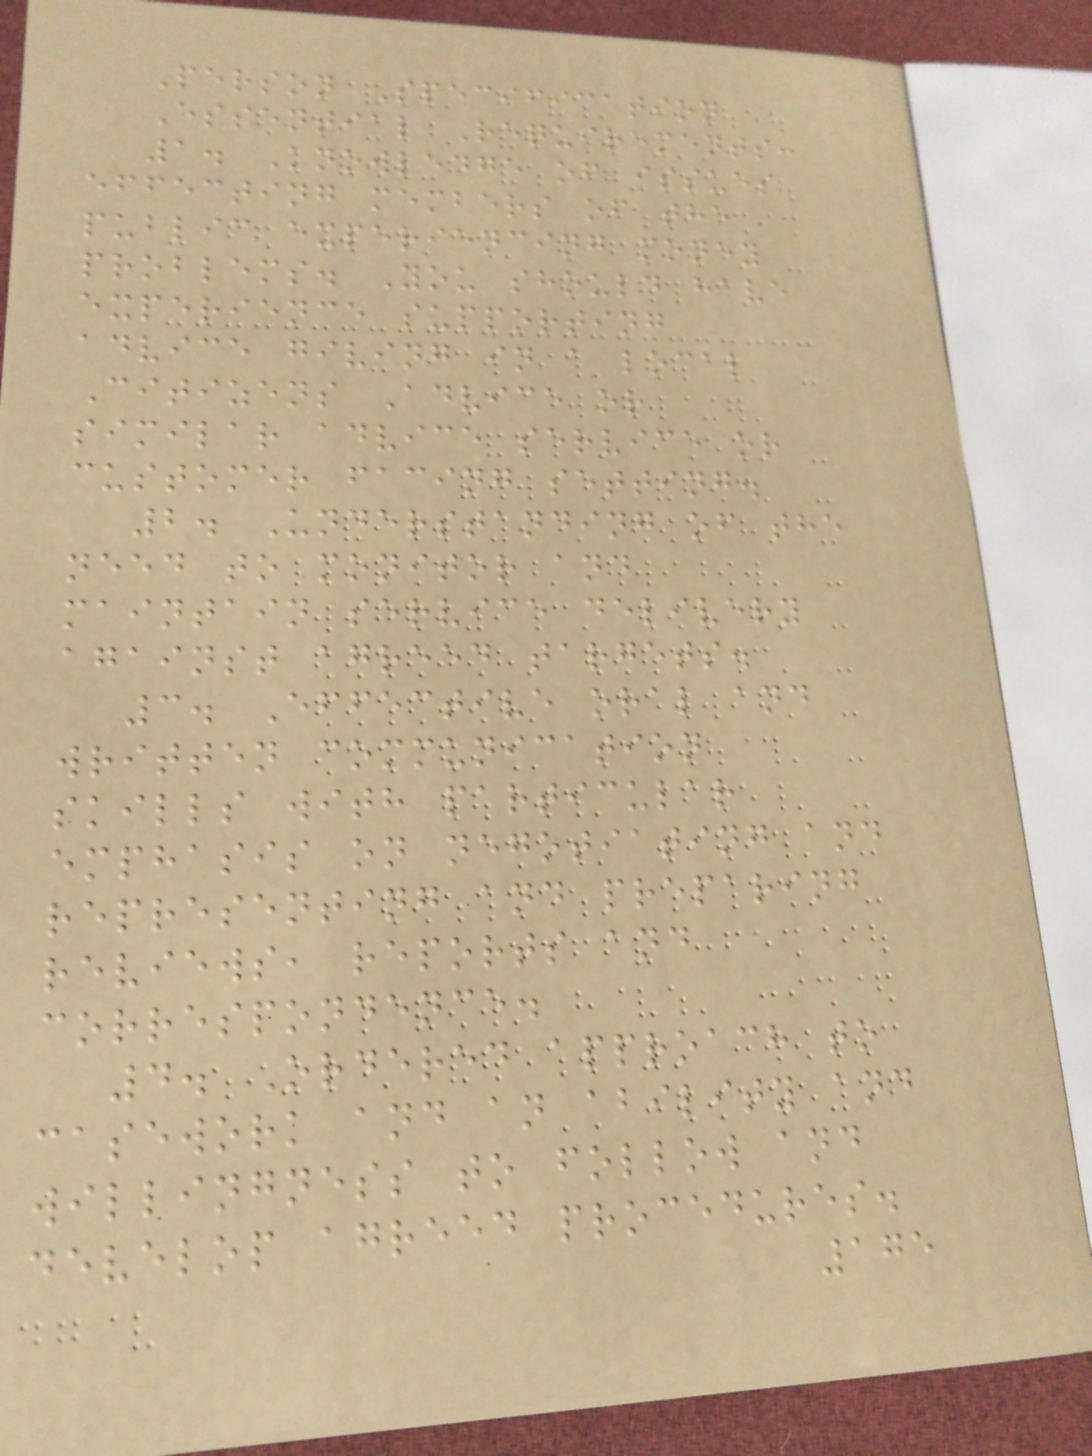Person Specification
Essential Requirements:
1. Knowledge of issues
effecting members of the
public experiencing money
problems. You should have
experience supporting
advice giving in a local
Citizens Advice or
similar advice service or
customer facing setting.
2. Understanding of the
need to monitor and
maintain service delivery
against agreed targets.
3. Effective oral and
written communication
skills with particular
emphasis on negotiating and
representing and preparing
reviews, reports and
correspondence.
4. Ordered approach to
casework and an ability and
willingness to follow and
develop agreed procedures.
175
